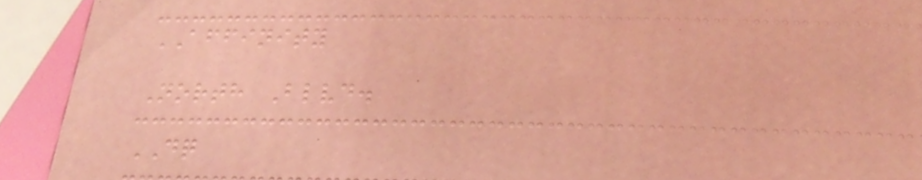AFFINITY
North Blvd.
DQ
